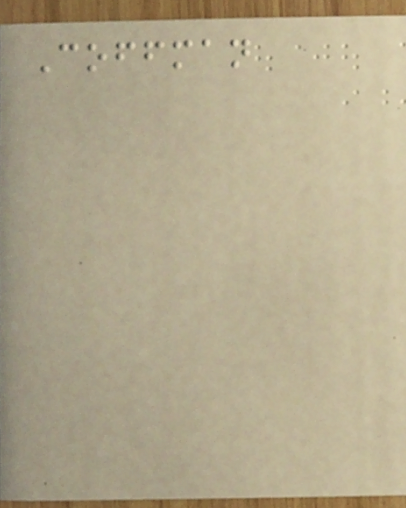Coffman
